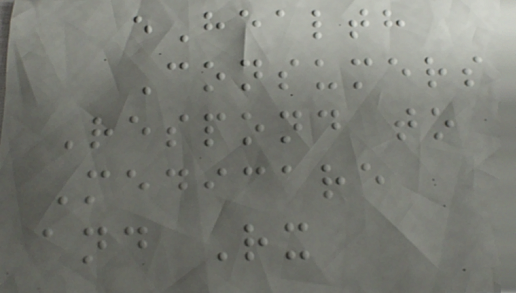eHealth
Consumers
Respond to
Medicare
and Rx
